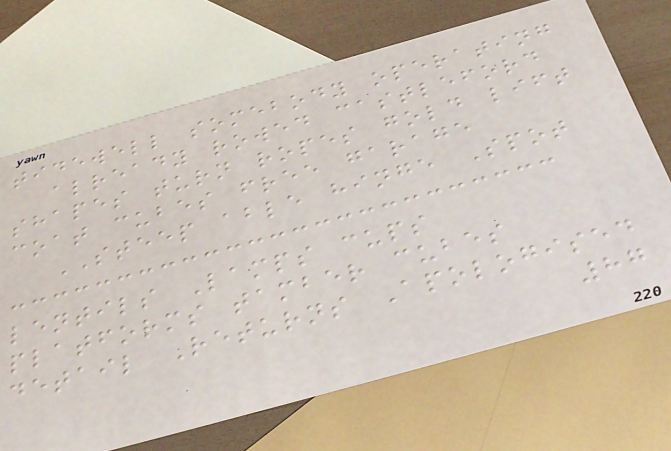tidewell somebody operating
already rowed castleford
shapes turn ropes gold lift
coat cubes free garage
STEEP able hinge Spot
lentils Lamps cups
platforms tamber cubes
detail Returns Apologised
87
